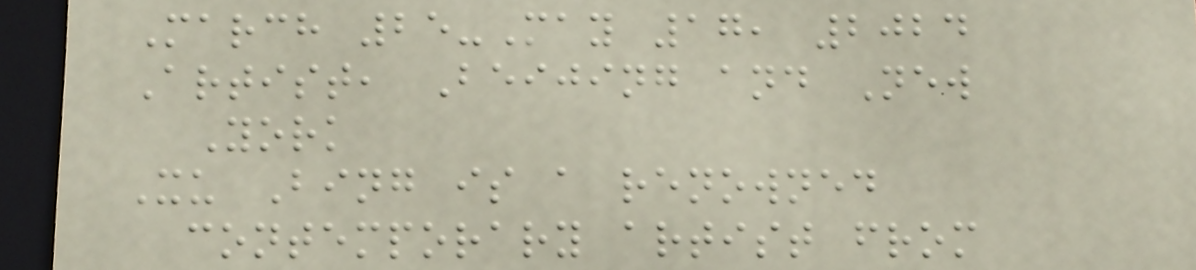March 25-May 17, 2024
Artist, Beijing and New
York
Xu Bing is a renowned
contemporary artist from
